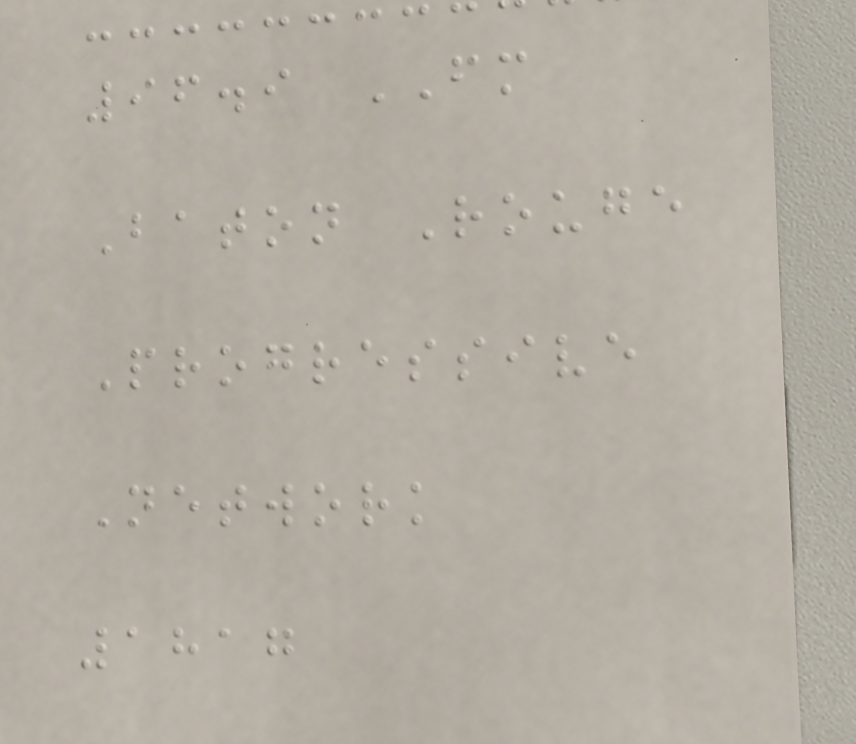96.9 FM
Baton Rouge
Progressive
Network
1817
